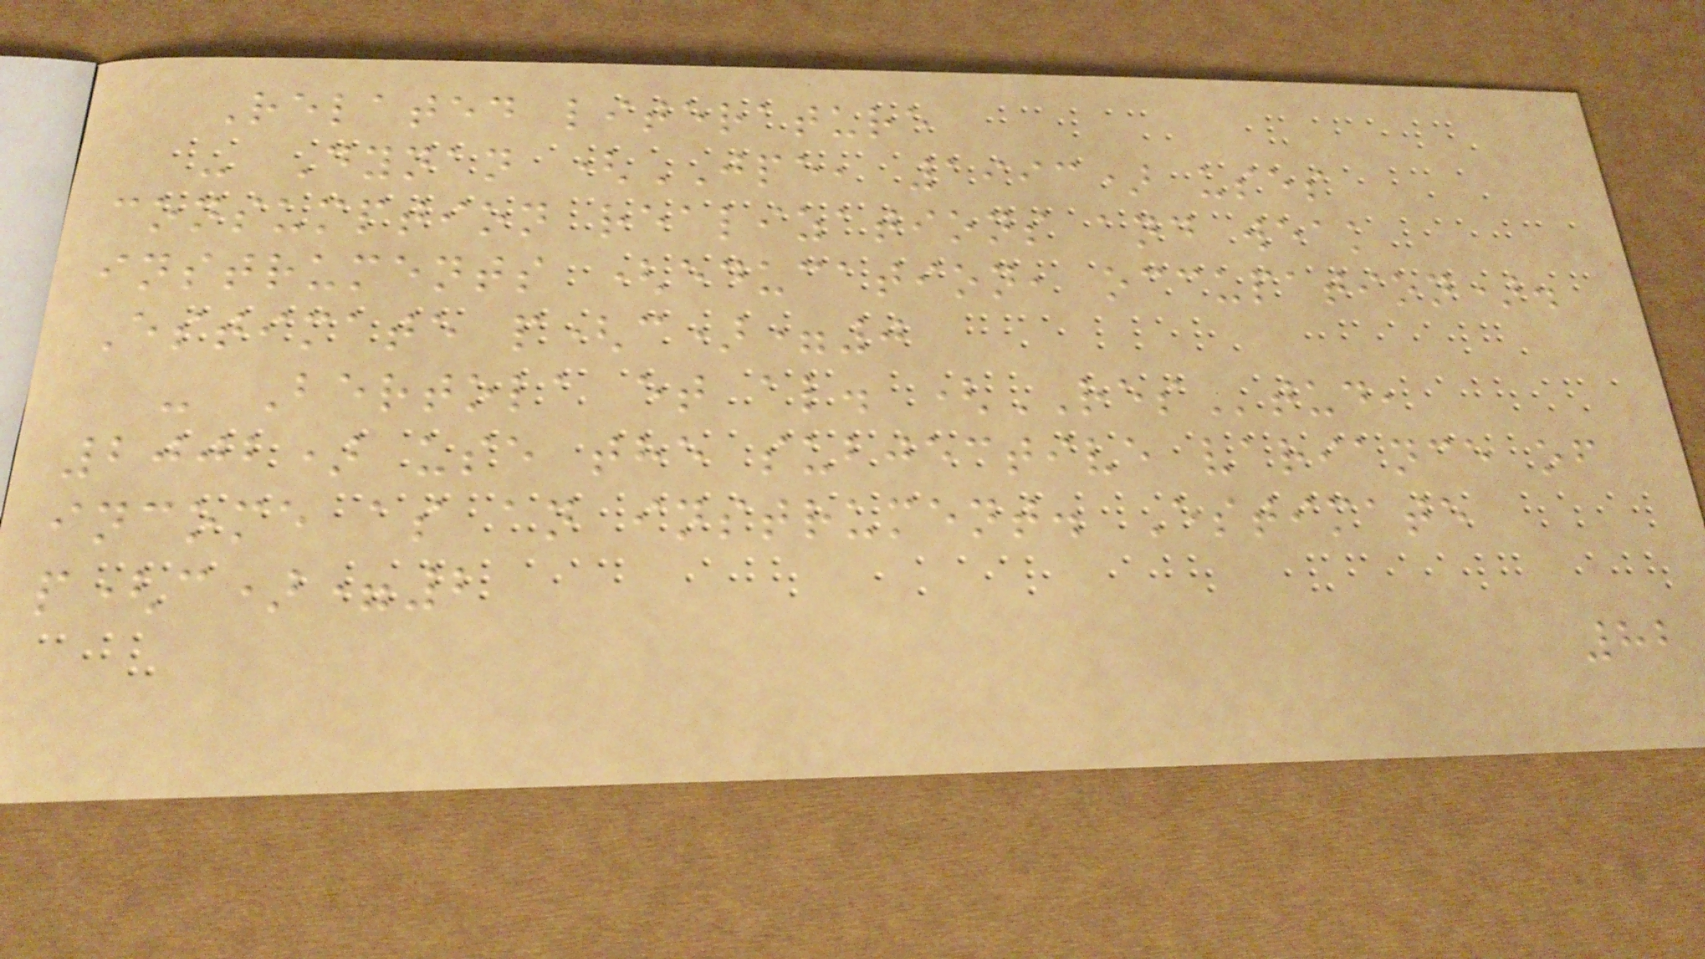Related literature
- Dynan (JPE, 1993) uses
consumption realizations and weak
instruments (education, occupation).
Estimate p(c)=0
- Bertola et al. (REStud,
2002) use the subjective variance of
income as an instrument. Estimate
p(c)=2
82
